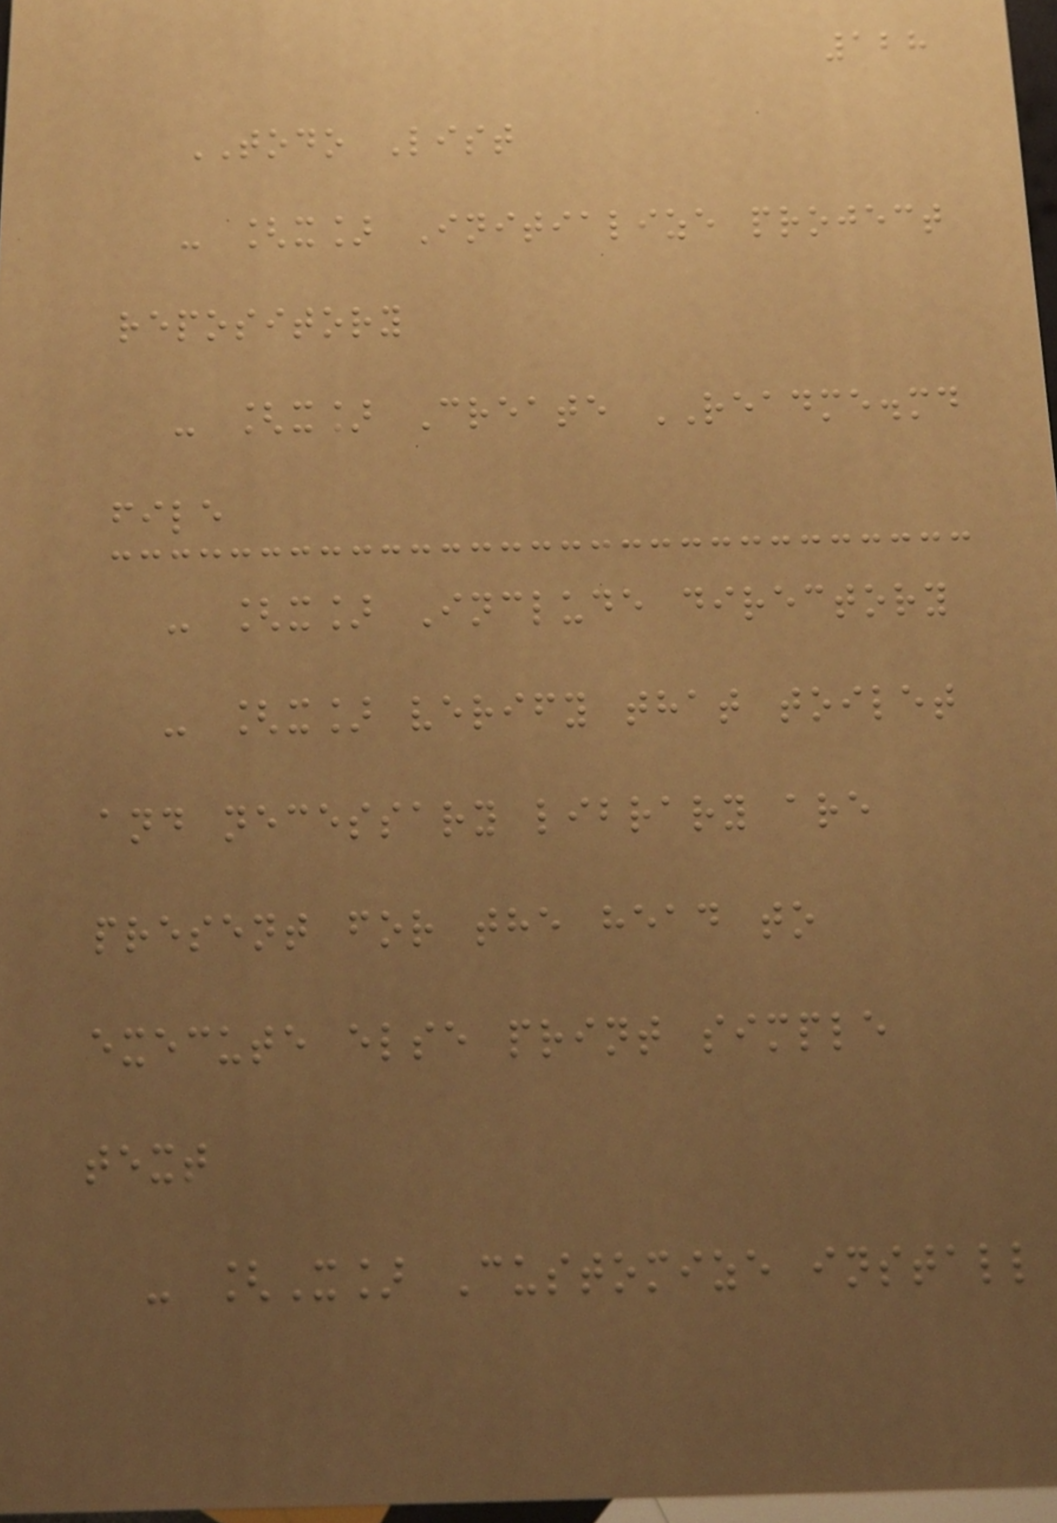128
TODO List
- [x] Initialize project
repository
- [x] Create README.md
file
- [x] Include directory
- [x] verify that toilet
and necessary library are
present for the head to
execute else print simple
text
- [X] Customize install
